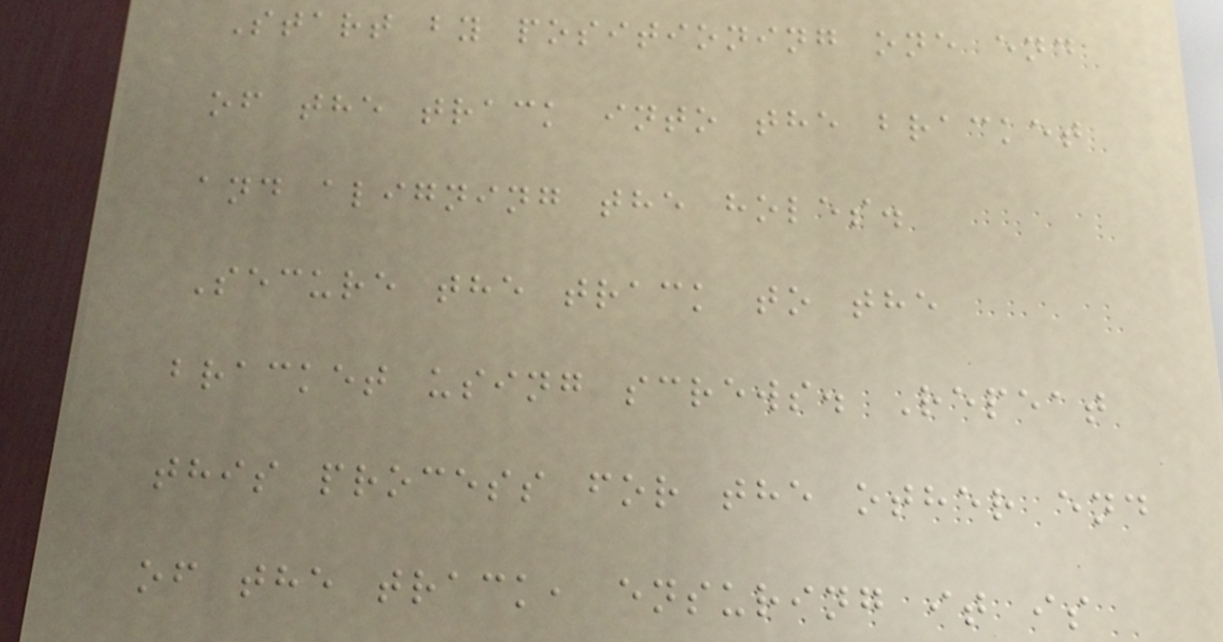Start by positioning one end
of the track into the bracket
and aligning the holes.
Secure the track to the
bracket using screws. Repeat
this process for the other end
of the track, ensuring it is
